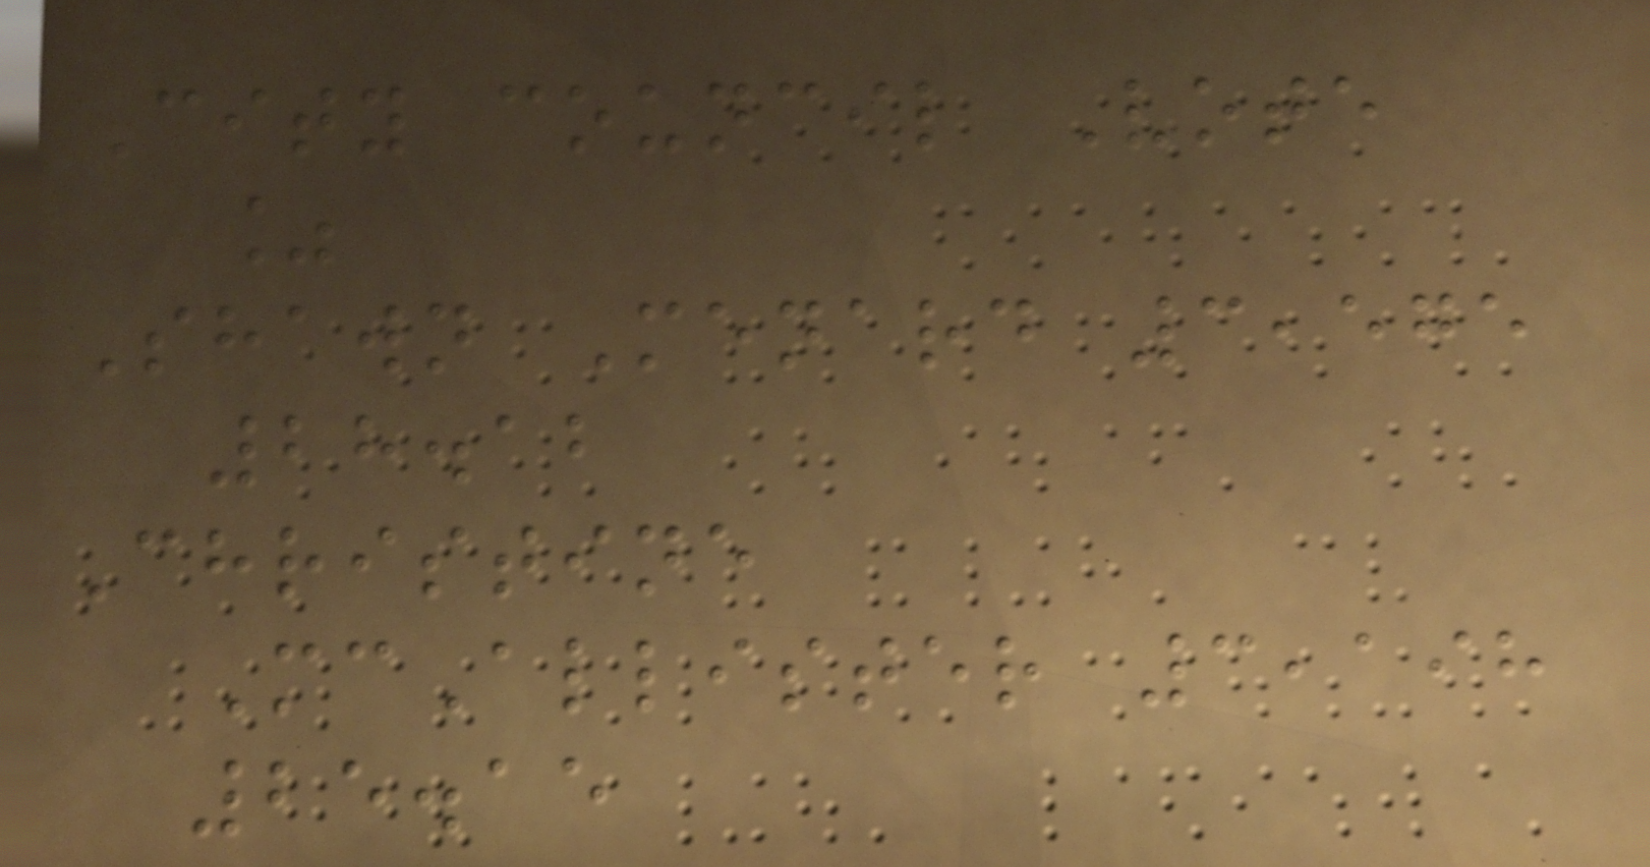City council Vote
%
Shawn Menard 3,575
28.12
Christine
McAllister 3,198
25.15
